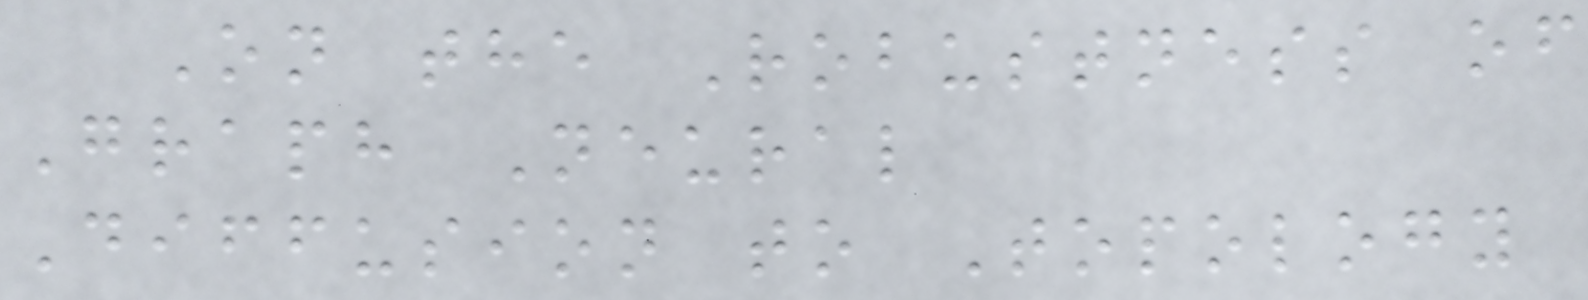On the Robustness of
Graph Neural
Diffusion to Topology
